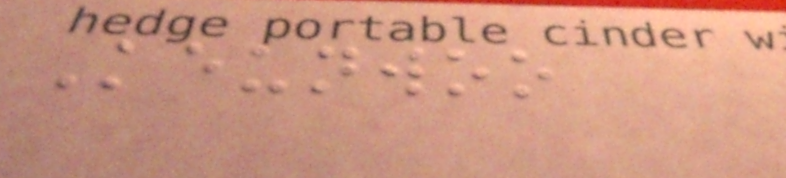Keunwoo
